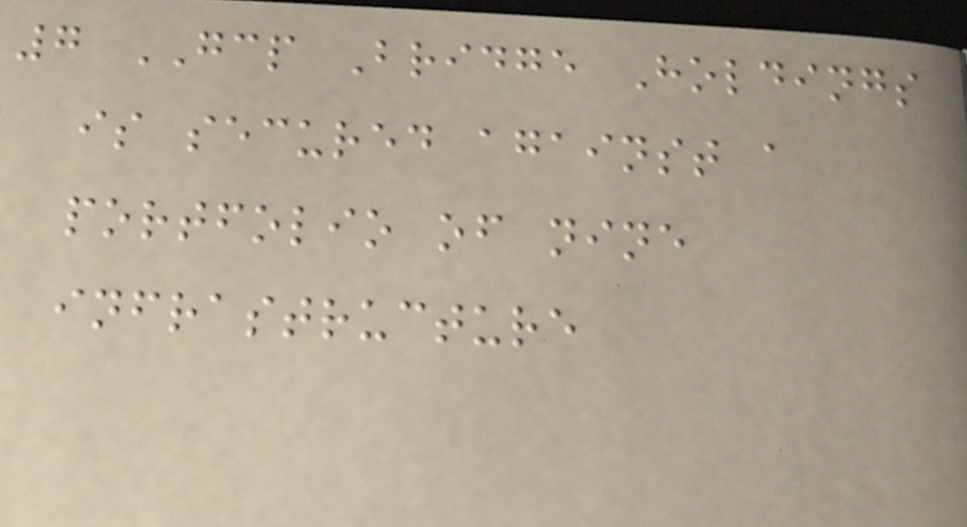7 GCP Bridge Holdings
is secured against a
portfolio of nine
infrastructure
